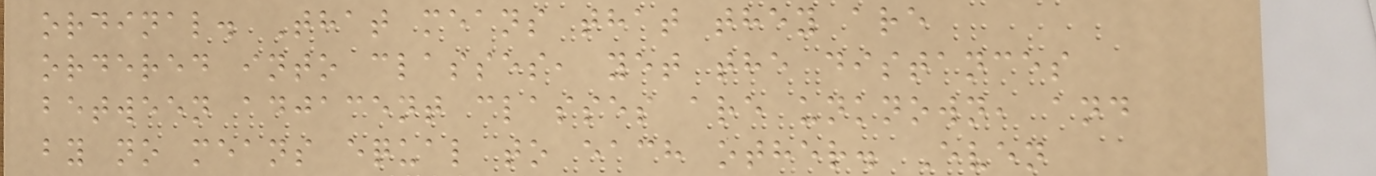ordinal. That means that they are
ordered into classes, yet the distances
between adjacent classes are unknown, and
by no means equal to each other. Even
